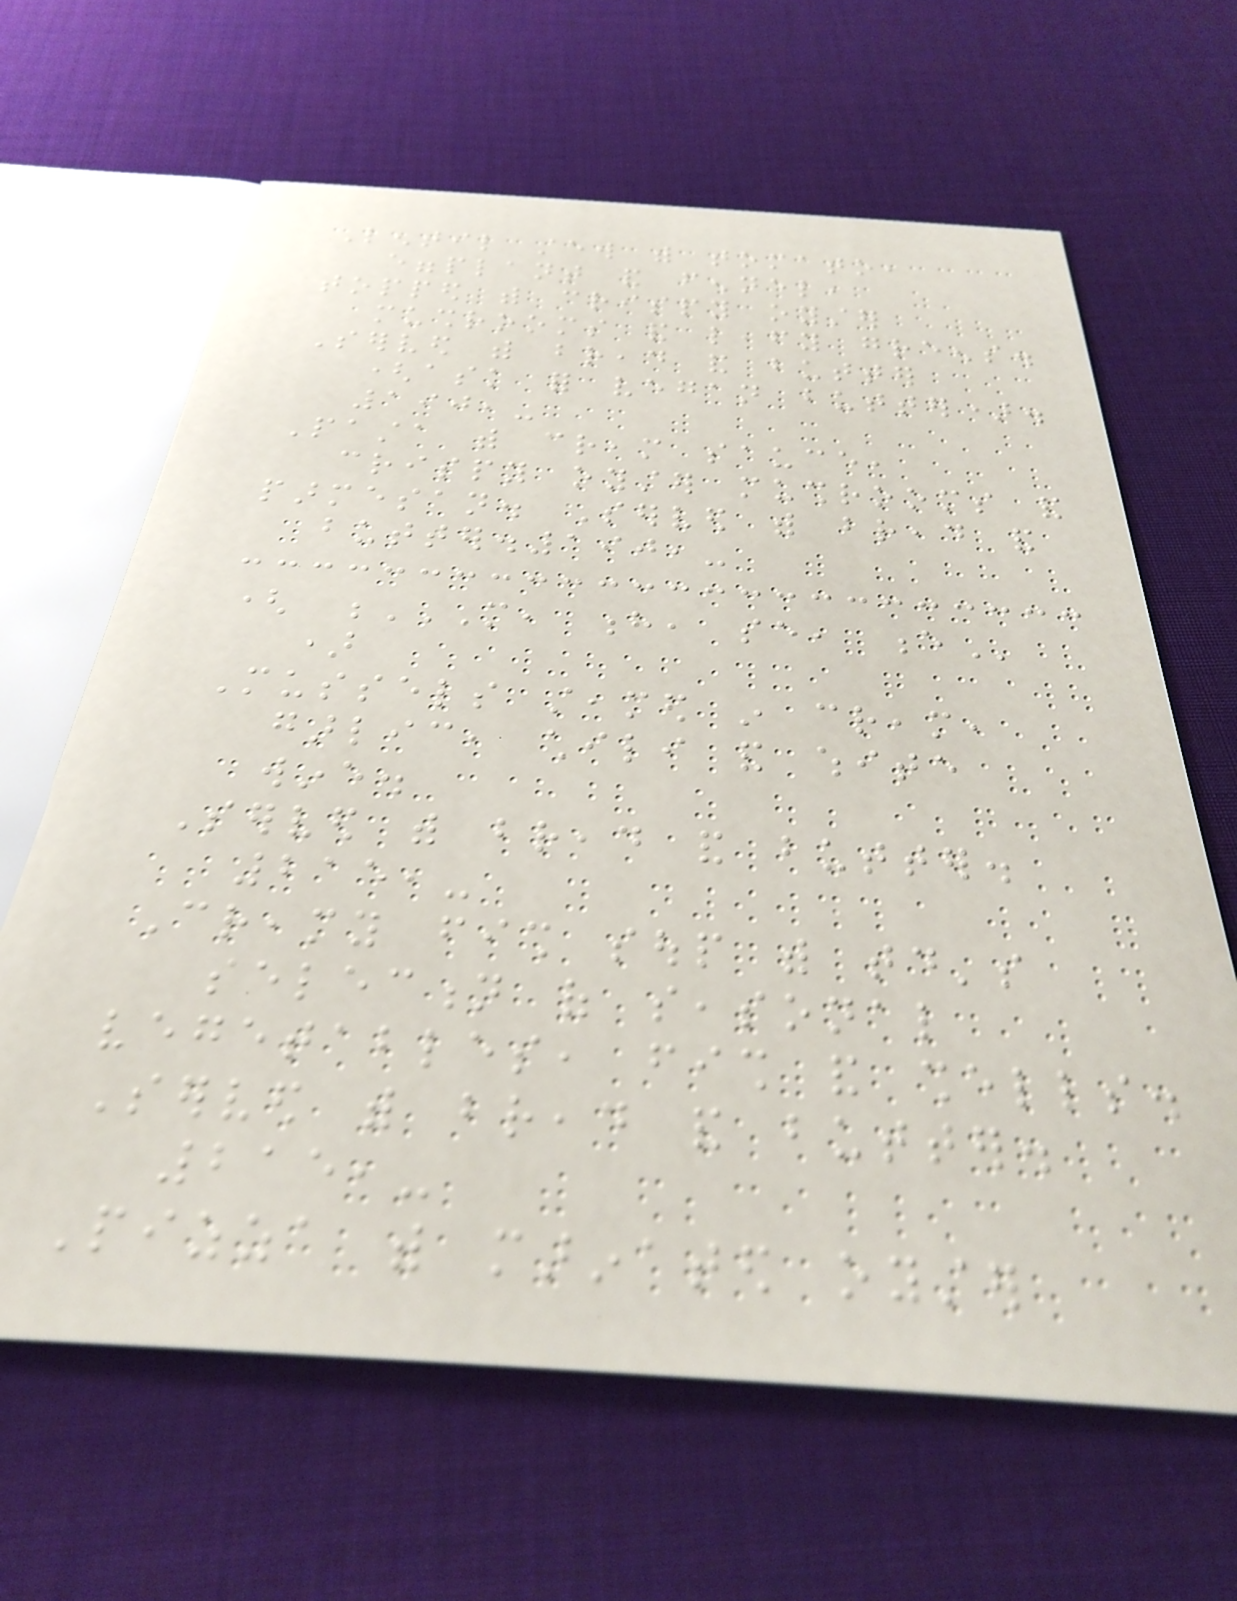Lentil stew with tomato,
eggplant and fennel,
topped with crispy oyster
mushrooms and leafy greens.
Served with bread and butter
(ask for vegan butter).
190,-
Pasta with cream sauce,
crispy oyster mushrooms and
parmesan. Served with bread and
butter.190,-
( M, H, SE, E
)
Mussels steamed in cream,
garlic, chili and white
wine.
Served with bread and butter.
215,-
Creamy fish soup with today's
selection of seasonal
vegetables, fish and shells.
Served with bread and butter.
215,-
Pizza with marinated oyster
